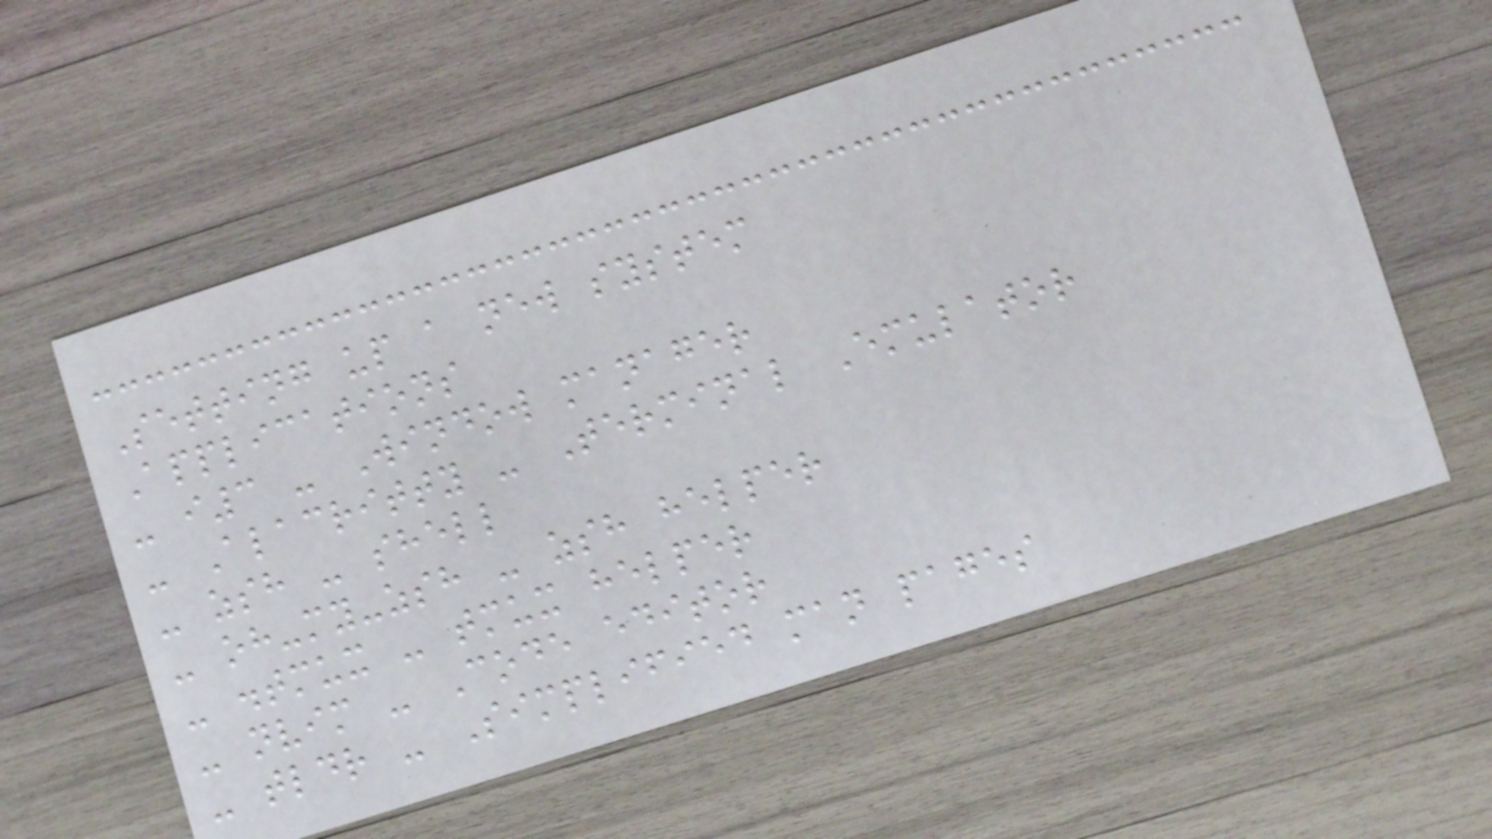Setting up a new system
Applications
- i3 - Window manager
- Alacritty - Terminal Emulator
- zsh - shell
- oh-my-zsh - zsh helper
- .tmux - tmux helper
- nvim - Code editor
- tldr - Simplified man pages
